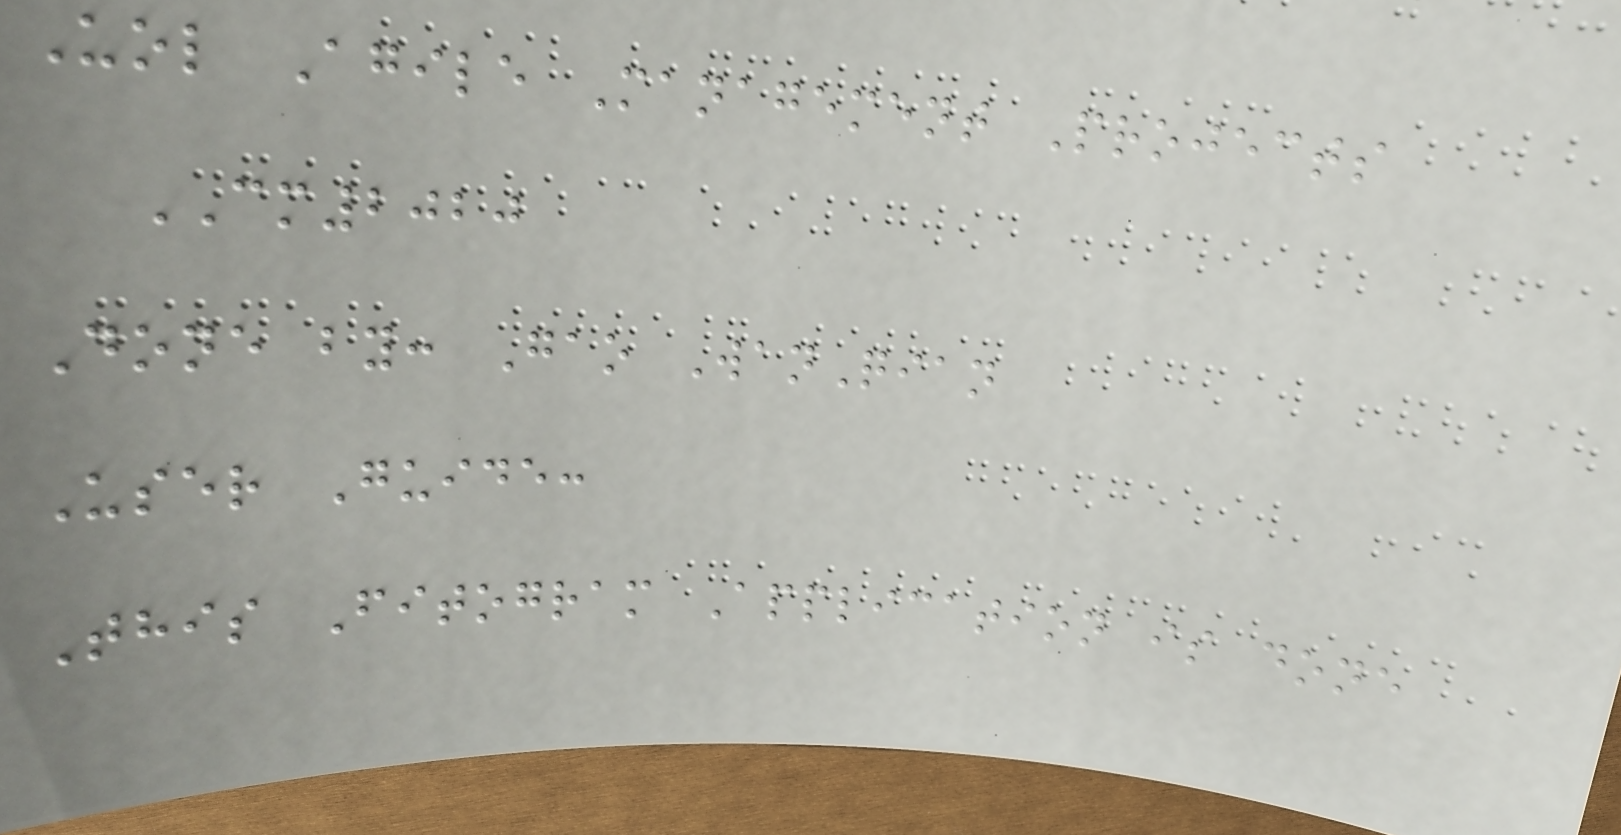Uol Agile Management Projects
CM2020
Done by: Gao WanQian
User Guide:
This Fitogram Application is done
